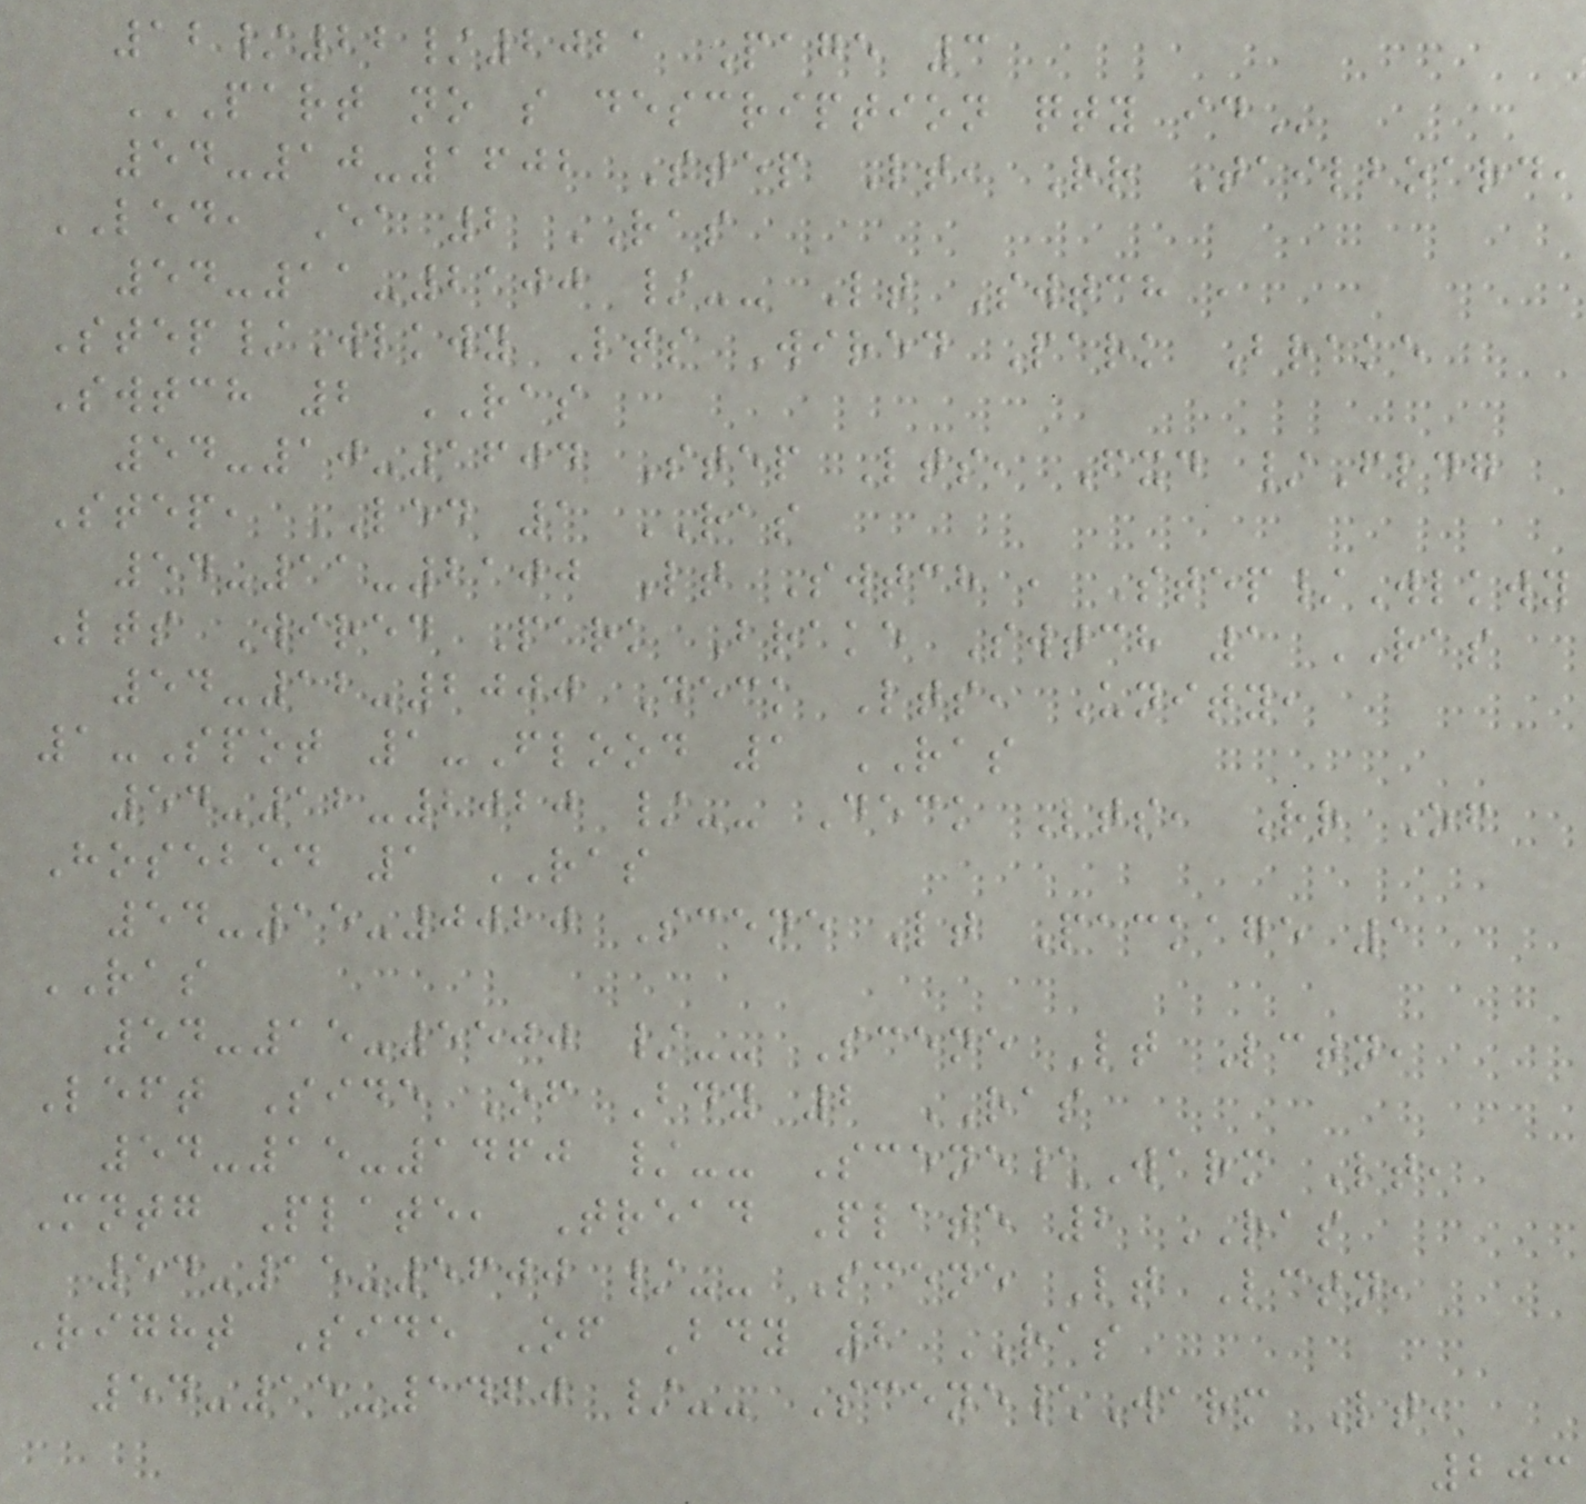12/22/2021 Page 3
PART NO S DESCRIPTION QTY ID
54-10-1602 Step Lt, Rr Tailboard,
LED, Ea 2 RAS
54-11-2100 /-- Lt Swtch ,
Step/Wlkwy Lts Wired Park Brake
Swtch 2 RAS
54-10-1604 Step Lts, Fxd /Fldg
Step, LED 1 RAS
54-11-2100 Lt Swtch , Step/Wlkwy
Lts Wired Park Brake Swtch 1 RAS
54-12-2000 Deck Lts, Unity,
1-Spot 1-Flood 1 RAS
54-12-2020 /-- Deck Lts, Rr Of
Hosebed 1 RAS
54-15-0020 Scene Lt Package 1
RAS
54-15-5500 /-- Scene Lt Lctn,
Left Side Of Bdy 2 RAS
54-15-1460 /-- Scene\Warm Lt,
Mntg Plate, Tread Plate 2 RAS
54-15-5600 /-- Scene Lt Lctn,
Right Side Of Bdy 2 RAS
54-15-1460 /-- Scene\Warm Lt,
203
